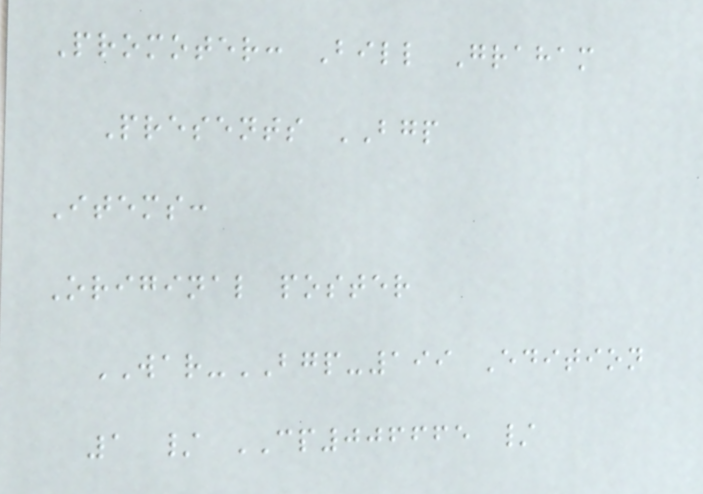Promoter: Bill Graham
Presents BGP
Items:
Original poster
WAR-BGP-199 Edition
1 / CP006665 /
